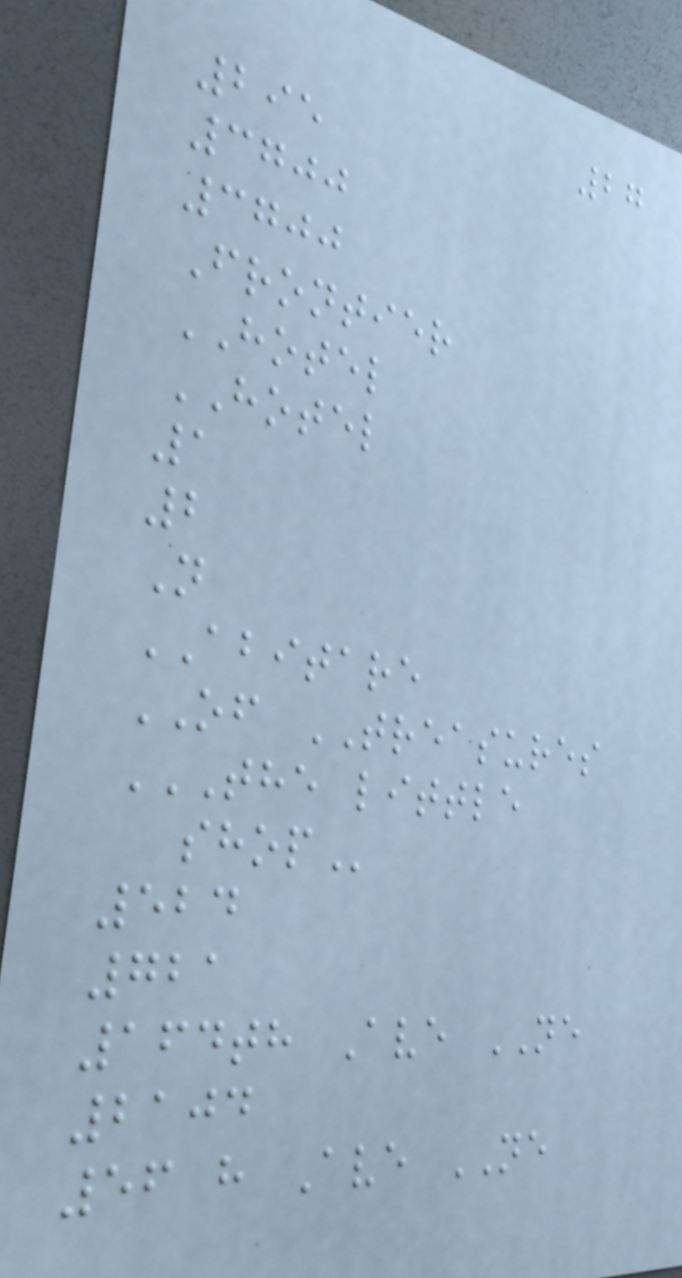27
295
3700
3700
Frontier
HOTEL
HOTEL
1
2
N
ABITARE
OF TREASURES
THE LITTLE
SHOP
524
721
164th Ave NE
2104
56 h Ave NE
